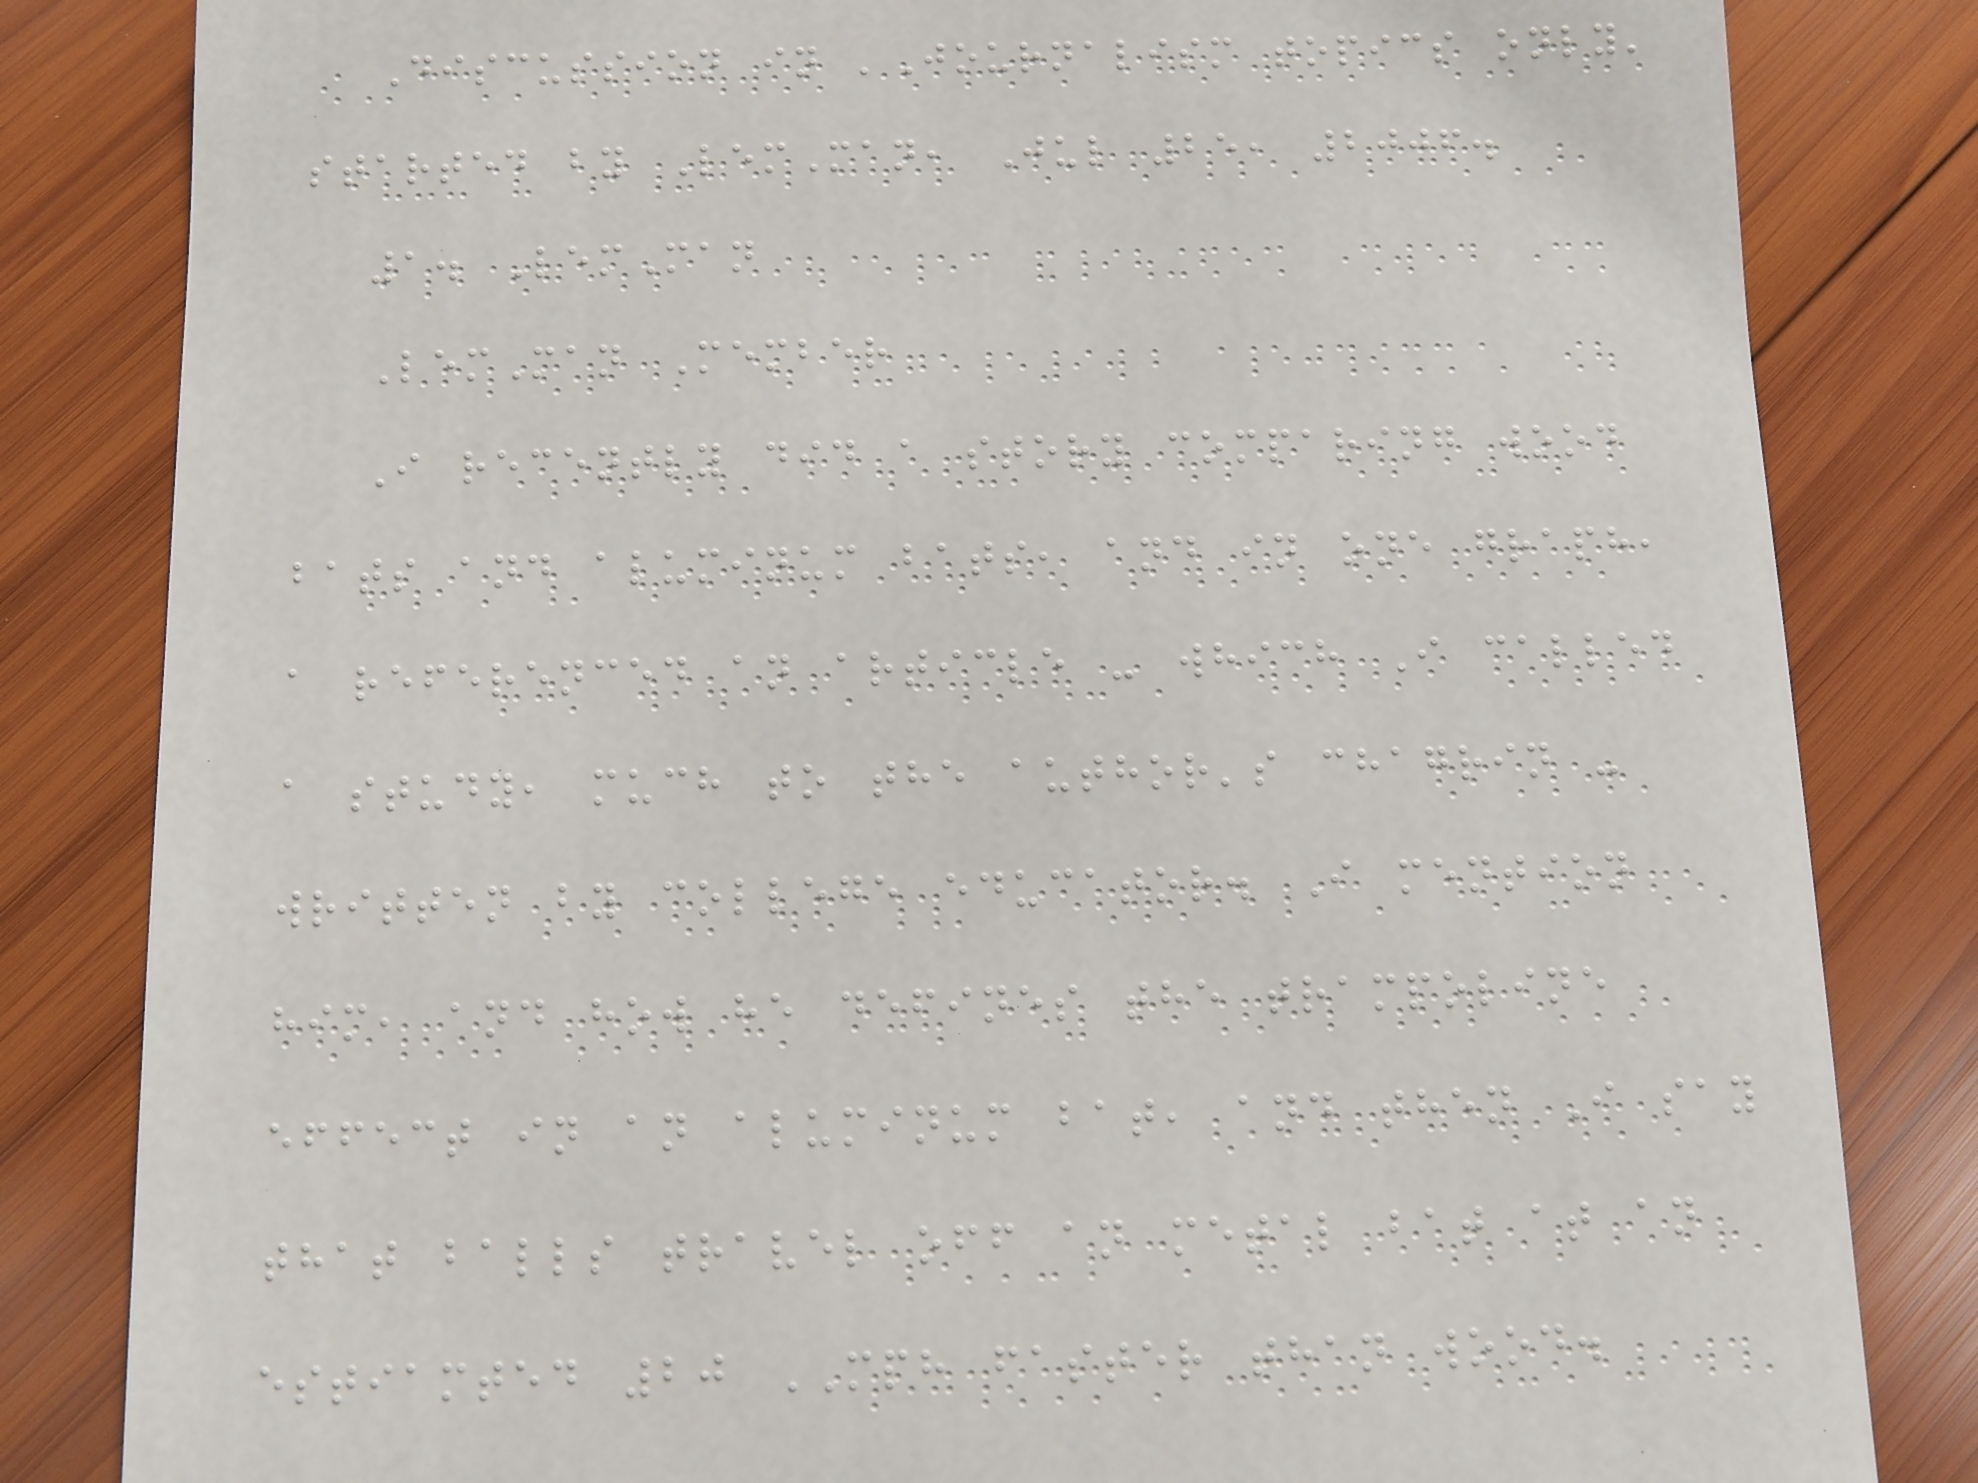Discussion in 'Journalism topics only'
started by LemMan, Jul 25, 2006.
1. LemMan
LemMan Member
I recently did a story comparing wood
bats and aluminum bats, and in one graph,
a referenced an article - which I called
a study, much to the author's chagrin -
written by college educator. I mention
him, and how he defines the trampoline
effect in an aluminum bat, and then I say
that balls travel off an metal bat at an
estiamted 20 MPH faster than wood.
